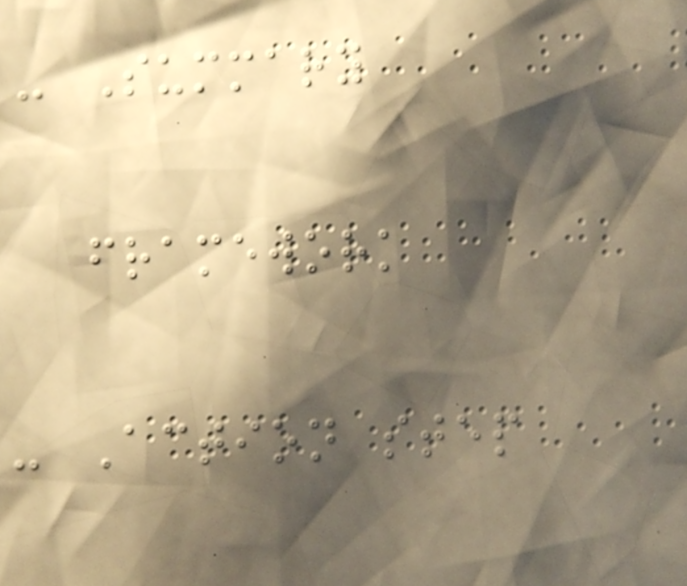- Summary
framework
- Action step
